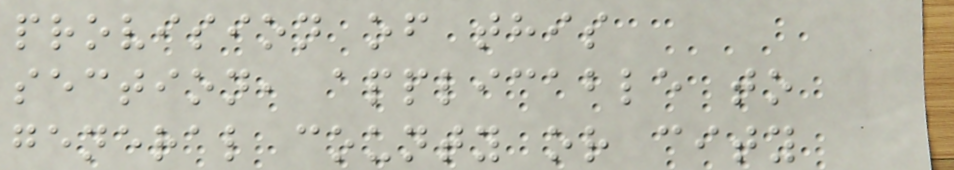provision of this
section, applicable to
general county or city
